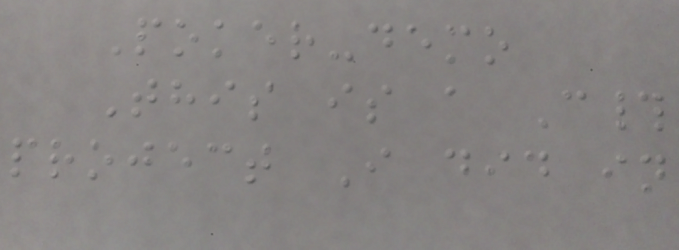Poker-demo
This is a C#
project I did in
